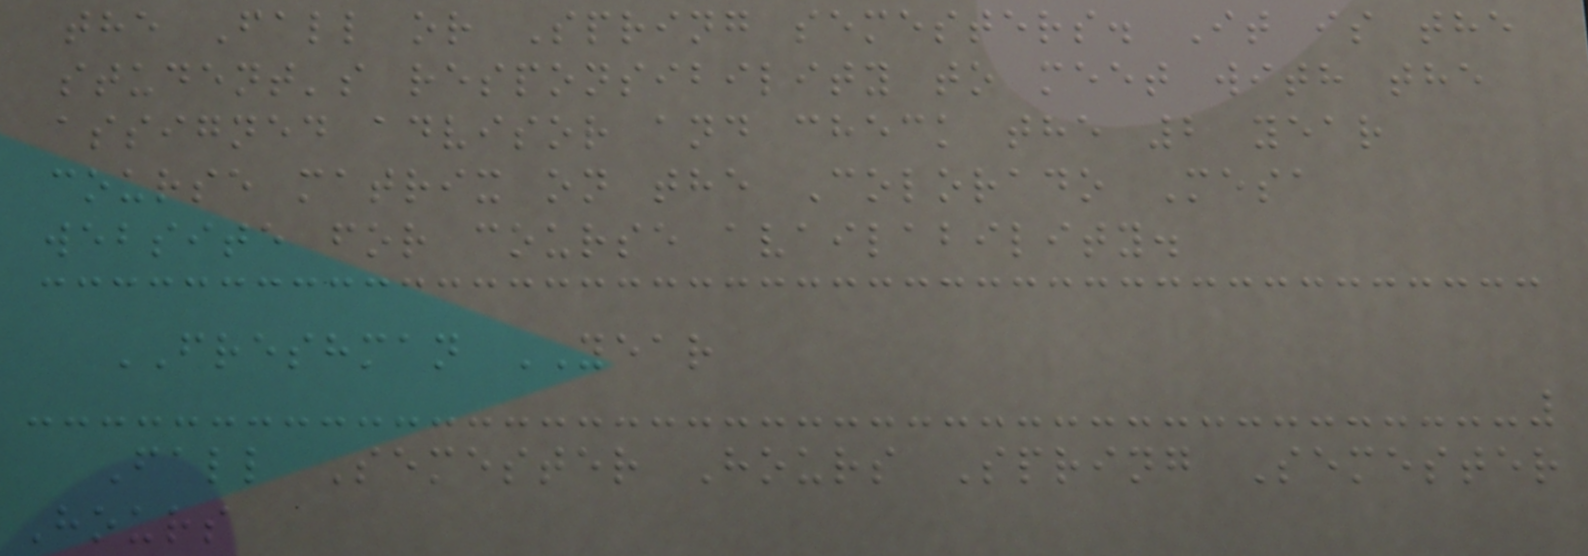the Fall or Spring semesters. It is the
student's responsibility to meet with the
assigned advisor and check the 2 year
course matrix on the Colorado Mesa
website for course availability.
FRESHMAN YEAR
Fall Semester Hours Spring Semester
Hours
